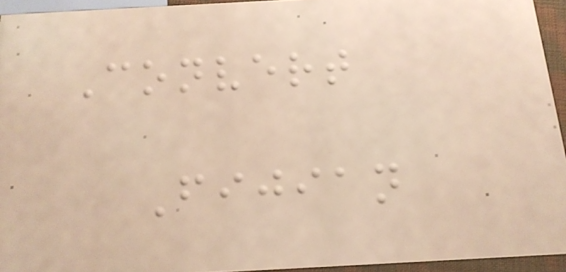Convert
Fijian
